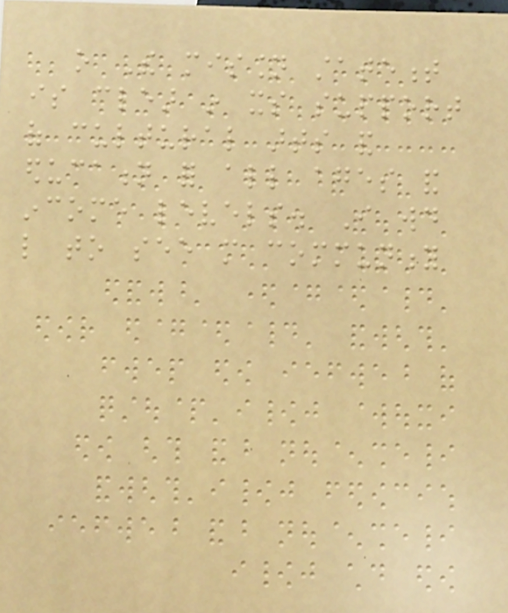o The mission statement
is clear in its support
of cultural arts and
education for all ages and
income levels. I would
like to see more community
